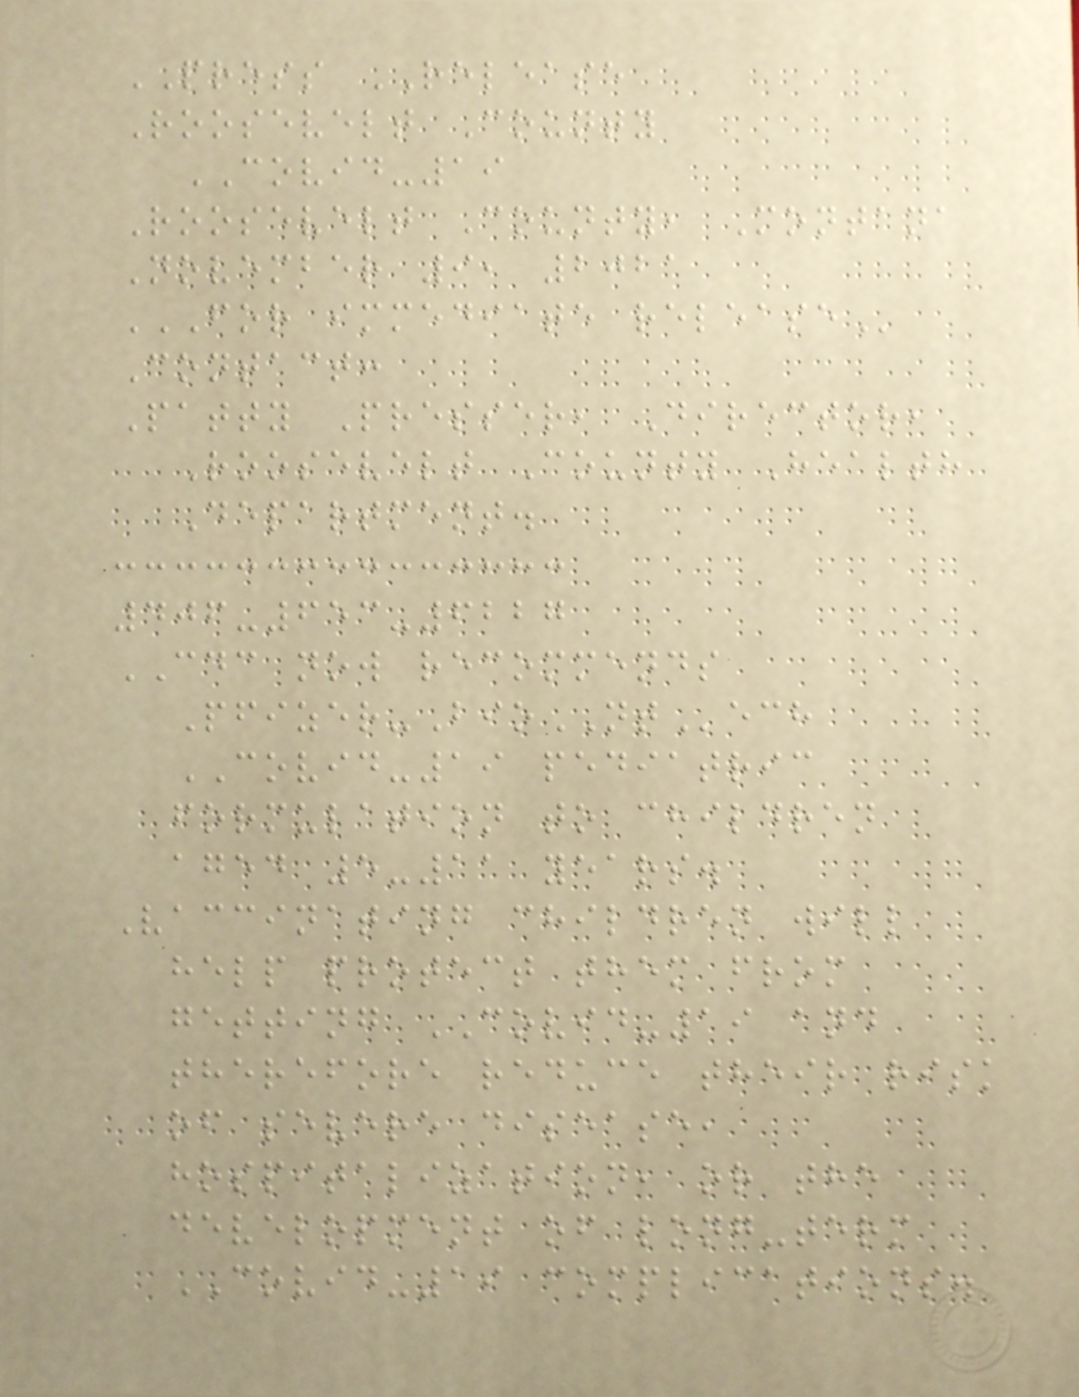PRESS RELEASE
Roosevelt County
COVID-19
Roosevelt County, Montana
November 9, 2021
FOR IMMEDIATE RELEASE
Contact:
Patty Presser, Director,
Roosevelt County Health
Department.
406-653-6227
CDC now recommends
Pfizer-BioNTech
COVID-19 pediatric
formulation to children
aged 5-11 years.
Vaccinating children will
help protect them from
getting COVID-19 and
therefore reduce their risk
of severe disease,
hospitalization, or the
development of long-term
COVID-19 complications.
